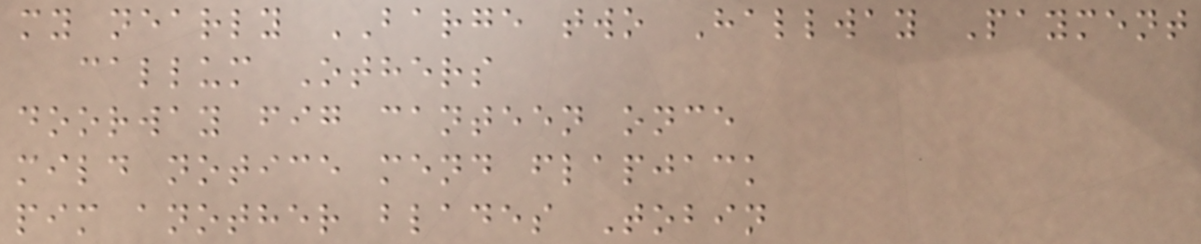my nearly BARGE two Hallway Payment
callum Others
doorway fig canteen once
mild notice mend flapjack
pim another blades Tobin
